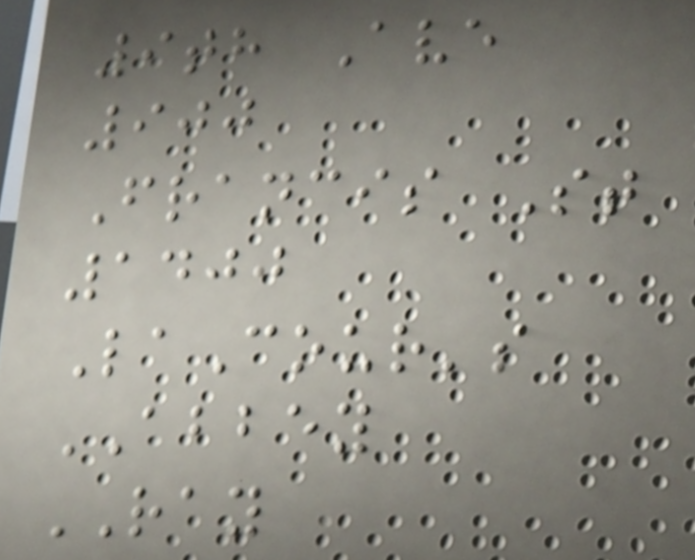9th Ave
900
Francis St
1400
LaCour's
ABBEY
RAY
